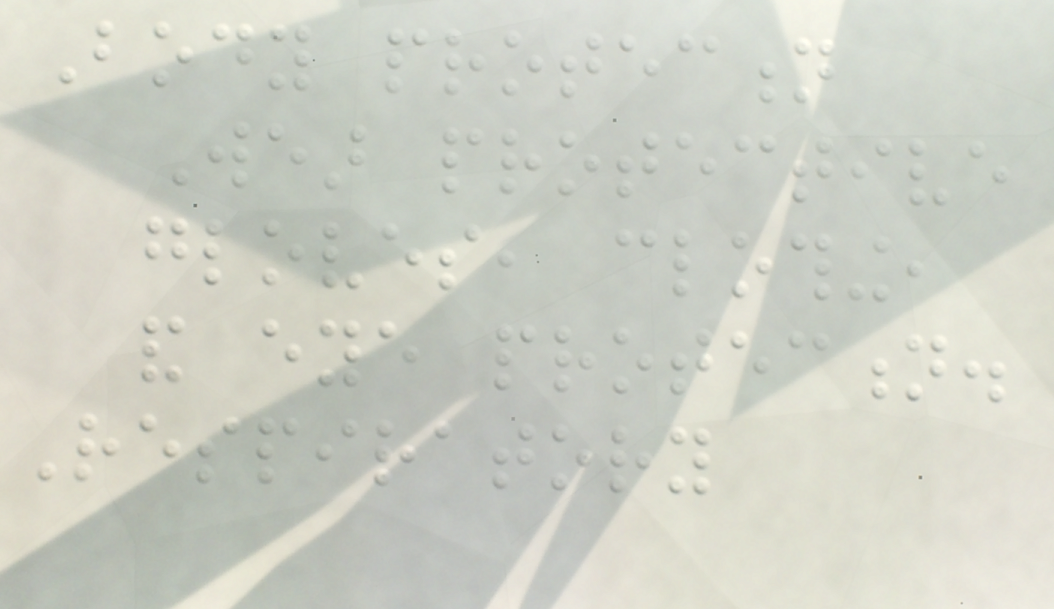Body protection
Wear protective
gloves, clothing,
and eye protection.
Respiratory
